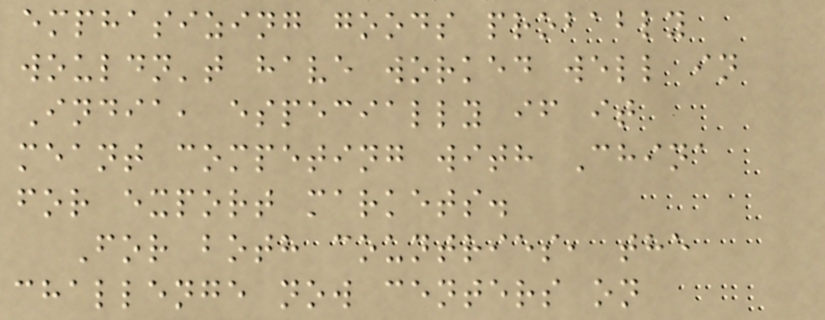emphasizing goods probably
wouldn't have worked well in
India, especially if it
meant competing with China
for export markets.
For both countries, the
challenge now centers on
